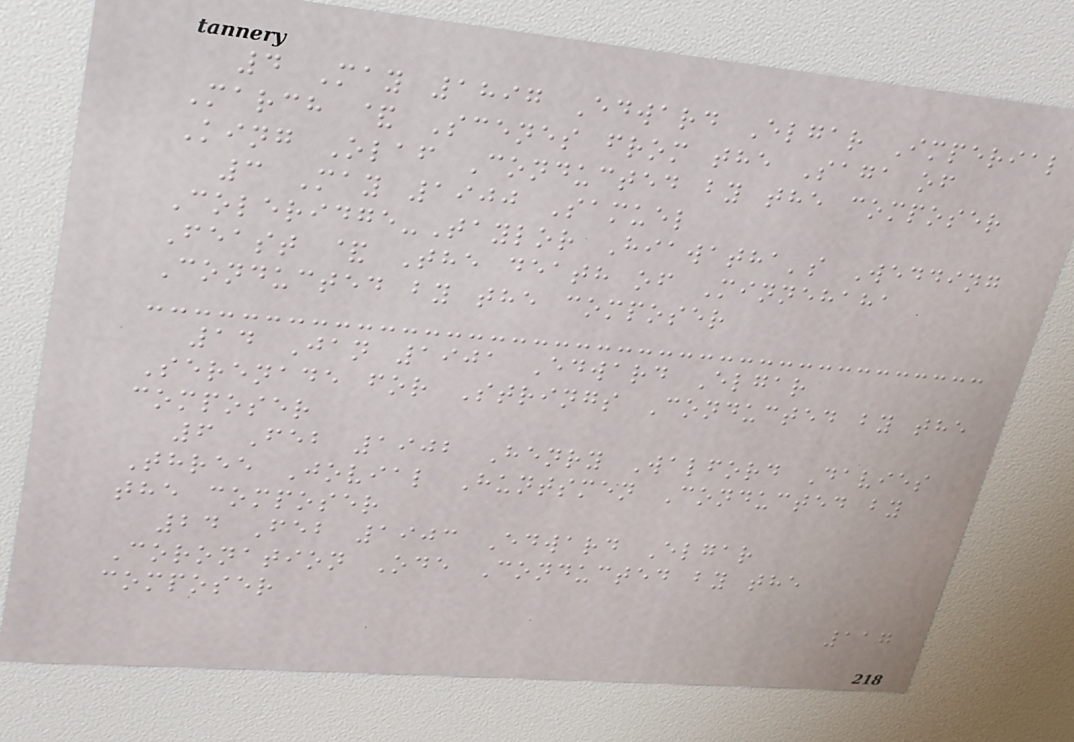4 May 1897 Edward Elgar Imperial
March & Scenes from the Saga of
King Olaf Conducted by the composer
3 May 1900 Samuel
Coleridge-Taylor Hiawatha's Wedding
Feast & The death of Minnehaha
Conducted by the composer
14 Jan 1901 Edward Elgar
Serenade for Strings Conducted by the
composer
6 Feb 1902 Henry Walford Davies
Three Jovial Huntsmen Conducted by
the composer
24 Feb 1903 Edward Elgar
Coronation Ode Conducted by the
composer
117
